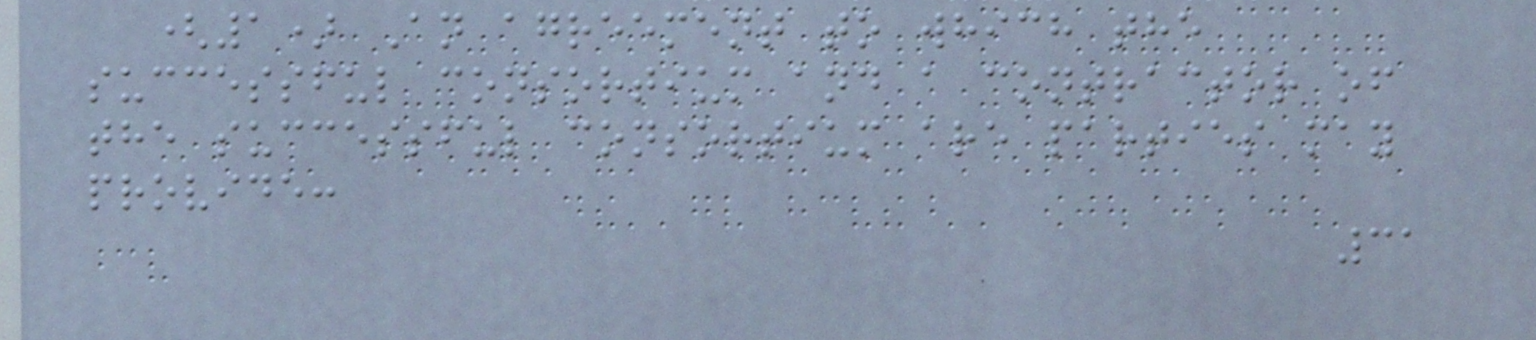(1) An agreement to which the
successful consortium and a contractor of
the successful consortium are parties may
provide:
31
